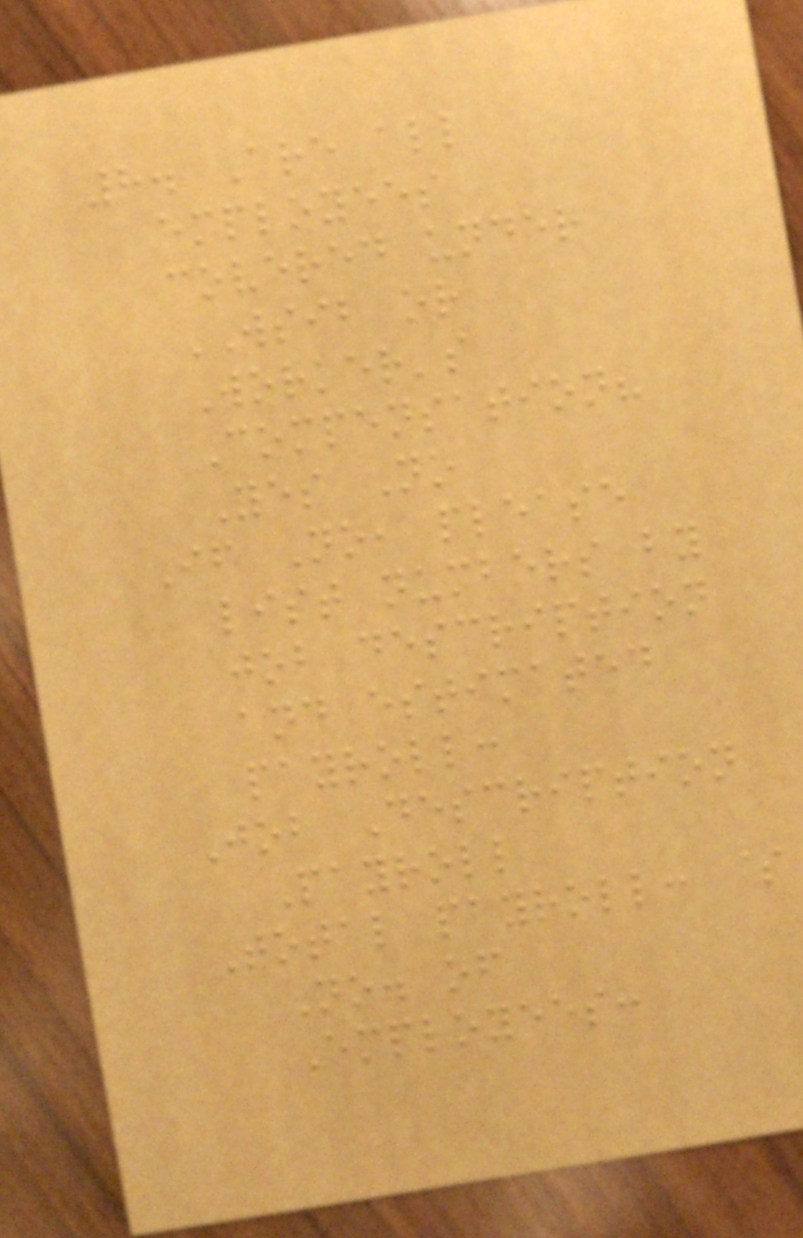8. Are all
employees
covered under
WSIB or
Worker's
Compensation?
Yes No
If No, please
list numbers by
job description
and estimated
payroll:
Job Description
Payroll
Total payroll: $
No. of
Employees:
